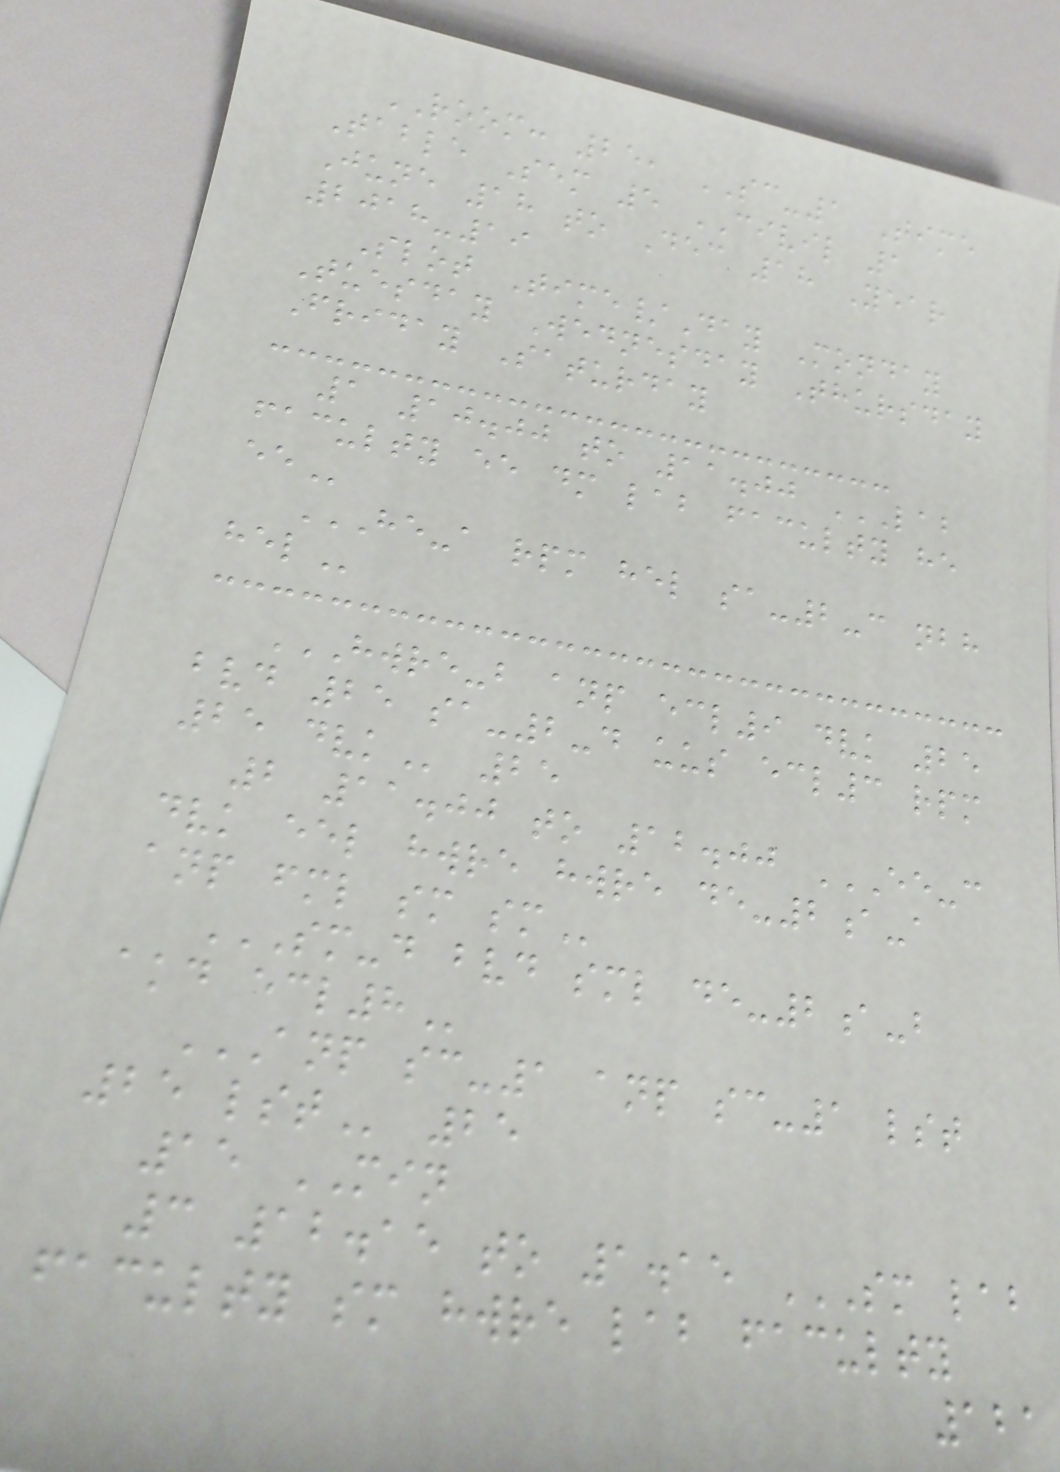ROOM: 25, SC-1 Time
Table Sem 5 CIVIL 1
June 18 to Dec 18 Year
2018-19
Slot Time/Day Monday
Tuesday Wednesday Thursday
Friday Saturday
1 10.00 to 11.00 LAB
FACULTY EE DM LAB FACULTY HE
EE
HE-A RPM HEL SA-2-C NBH
HEL
HWRE-B ANP ECL9 DVK 25
BVD 25 SA-2-D UUS ECL3 RPM
25 DVK 25
2 11.00 to 12.00 EE-C
DVK EEL HWRE HWRE DE-2A-A
ANP FML SM SM
SM-D BVD SML DE-2A-B
AKD ECL8
ANP SC-1 ANP SC-1 LST
25 LST 25
15 MIN
3 12.15 to 1.15 SM LAB
FACULTY SM HWRE LAB FACULTY
121
